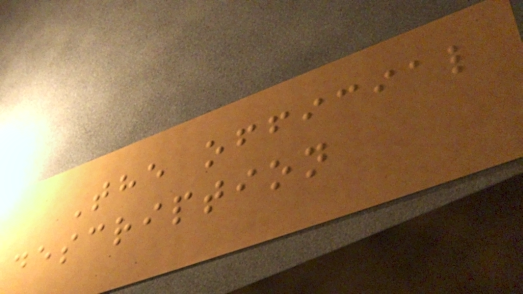The official
description
